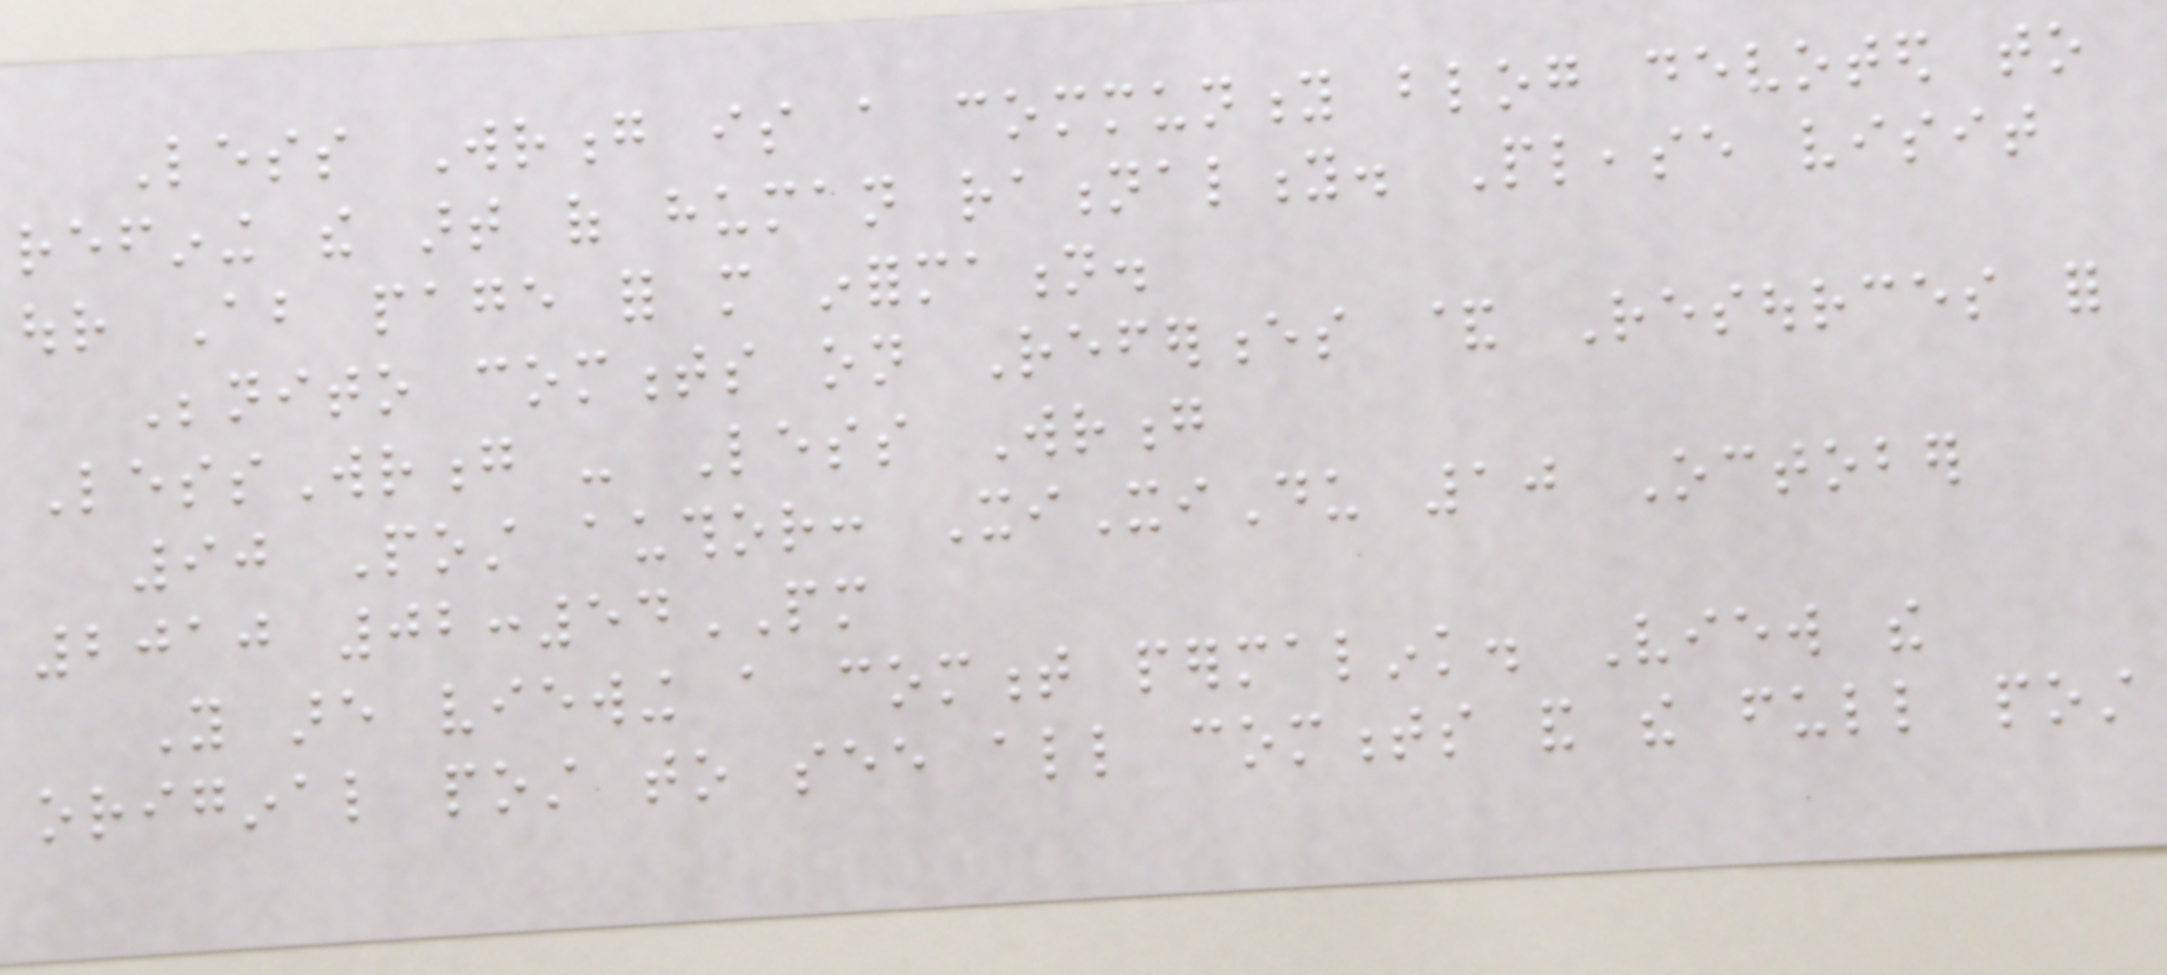Less Wrong is a community blog devoted to
refining the art of human rationality. Please visit
our About page for more information.
Benito comments on References & Resources for
LessWrong - Less Wrong
90 Post author: XiXiDu 10 October
2010 02:54PM
You are viewing a comment permalink. View the
original post to see all comments and the full post
